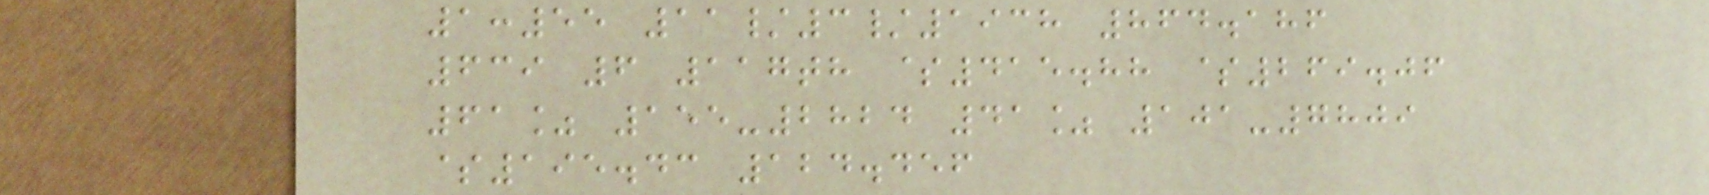1:55 11/3/1938 864.186
639 6 117th $415.88 $269.06
61% 155-2824 41% 101-7809
$195.43 124.456
